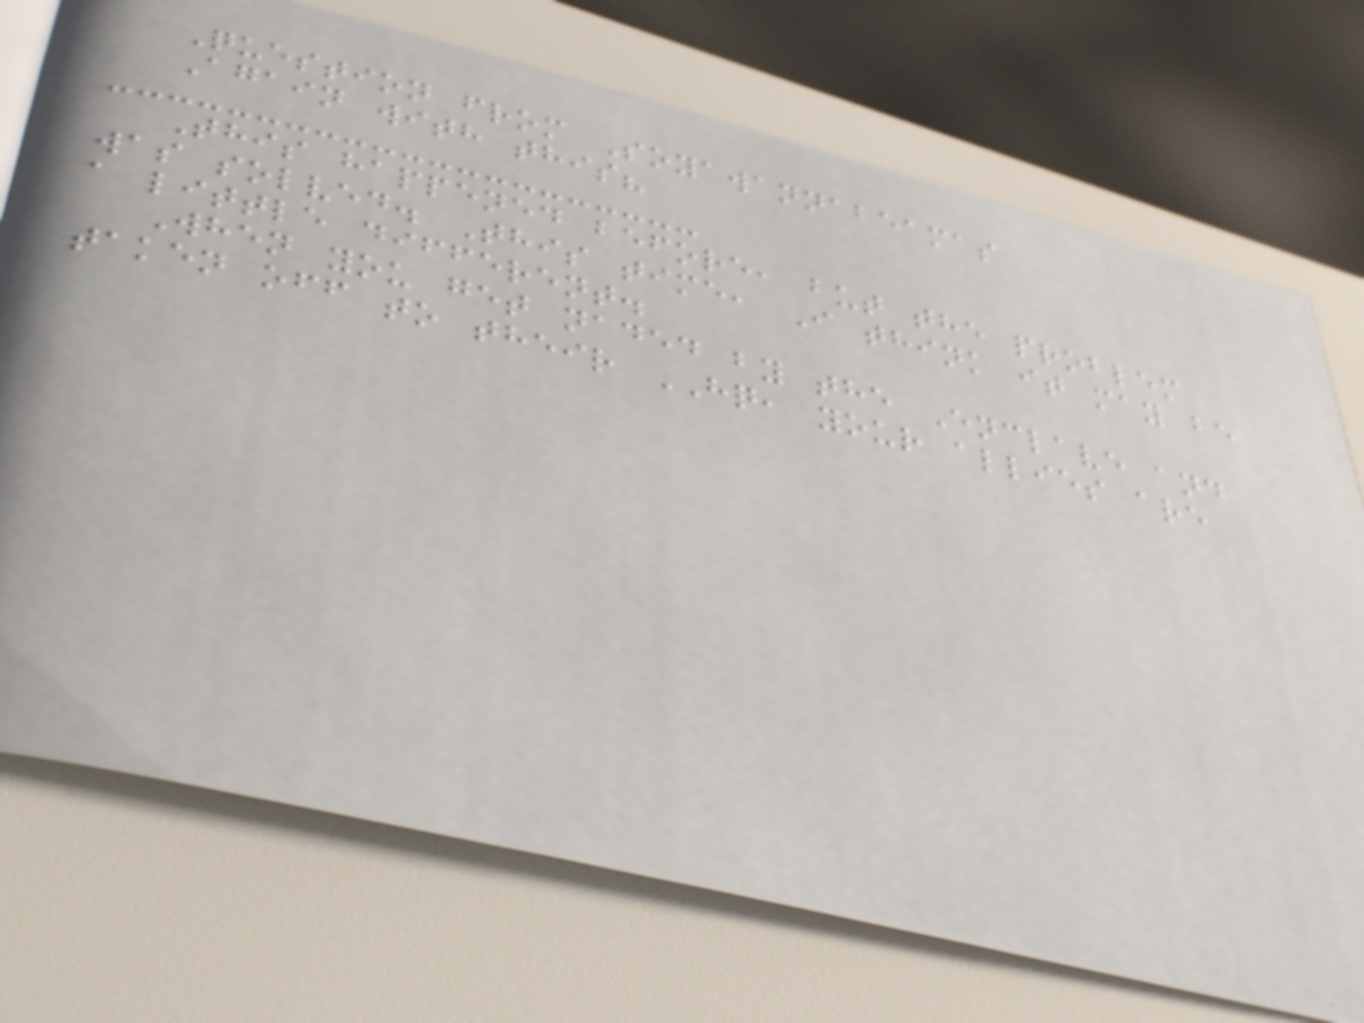Question from Soyawannabeamas
Again with this?
This happened before, but the problem
was solved. This time, I think it may be
a little different.
When you get naded by the Enclave and
taken off to their HQ, your allies are
